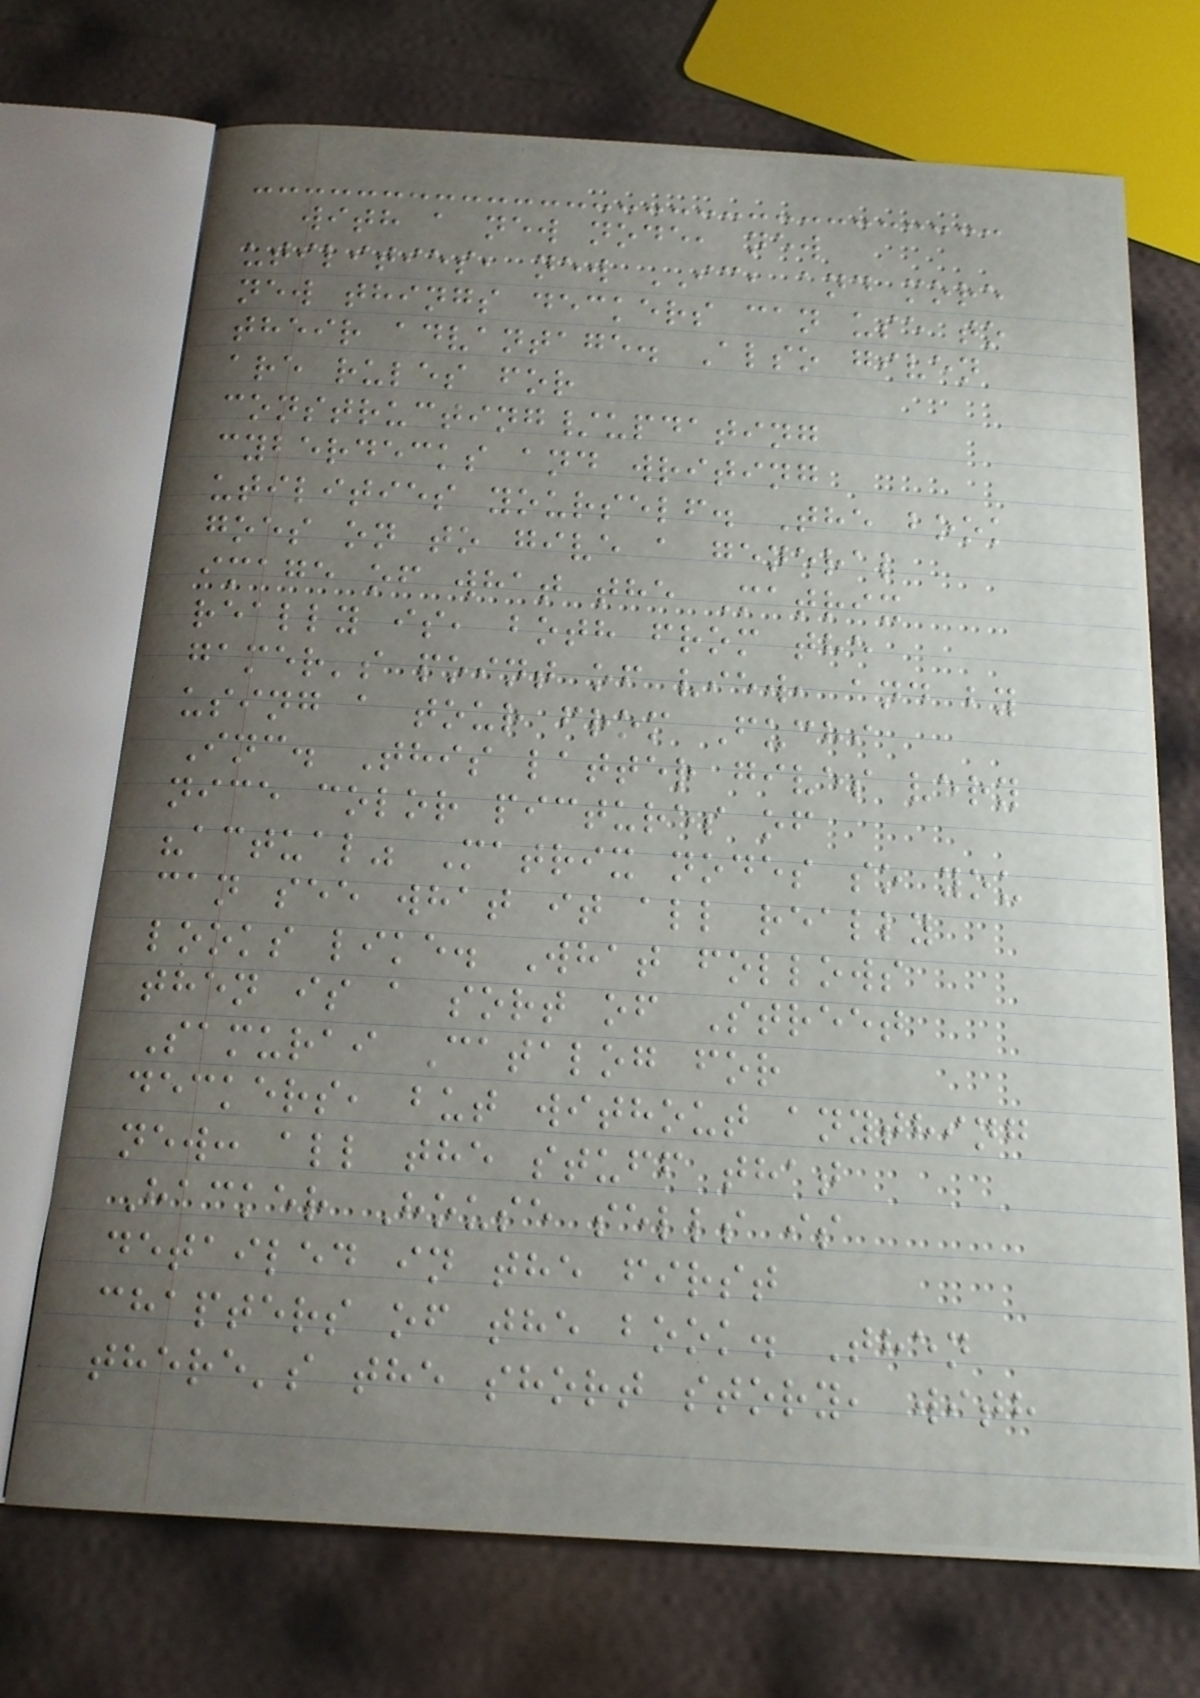with a new node, new
utilities, new IC, and more
new things deckers can use to
their advantage. Also given
are rules for
constructing/updating
cyberdecks and writing
utilities yourself. The book
goes on to give a general
image of what the Matrix
really is, both from the
gamer's point of view, and by
using a tour from Fuchi
Inc. This latter gives very
nice color pictures of
"actual" Matrix nodes so you
can see what it all really
looks like. What follows
then is a sort of Street
Samurai Catalog for
deckers, but without anything
new: all the stuff that
Hacker House sells is
detailed in the first
chapters of the book. Then
there's the short story, with
